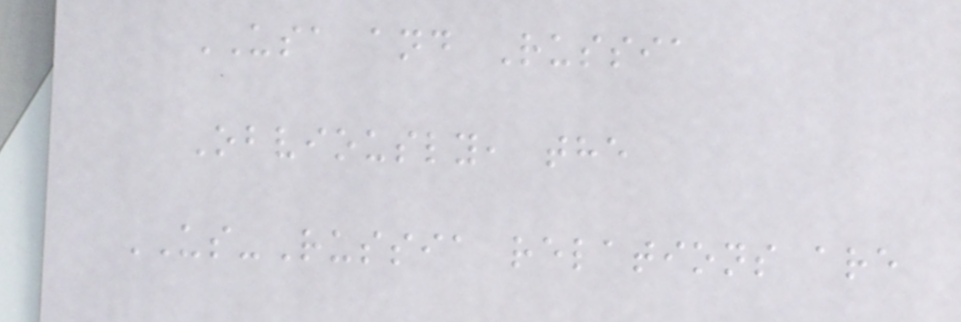USA and Russia
Obviously, the
US-Russia relations are
